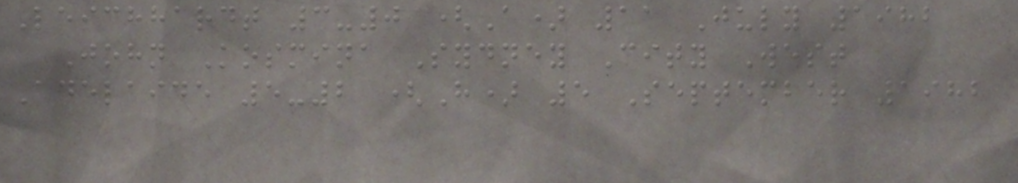Leichhardt 3-0 (A) 11 July 1982
John Kosmina Sydney City West
Adelaide 5-2 (H) 5 September 1982
